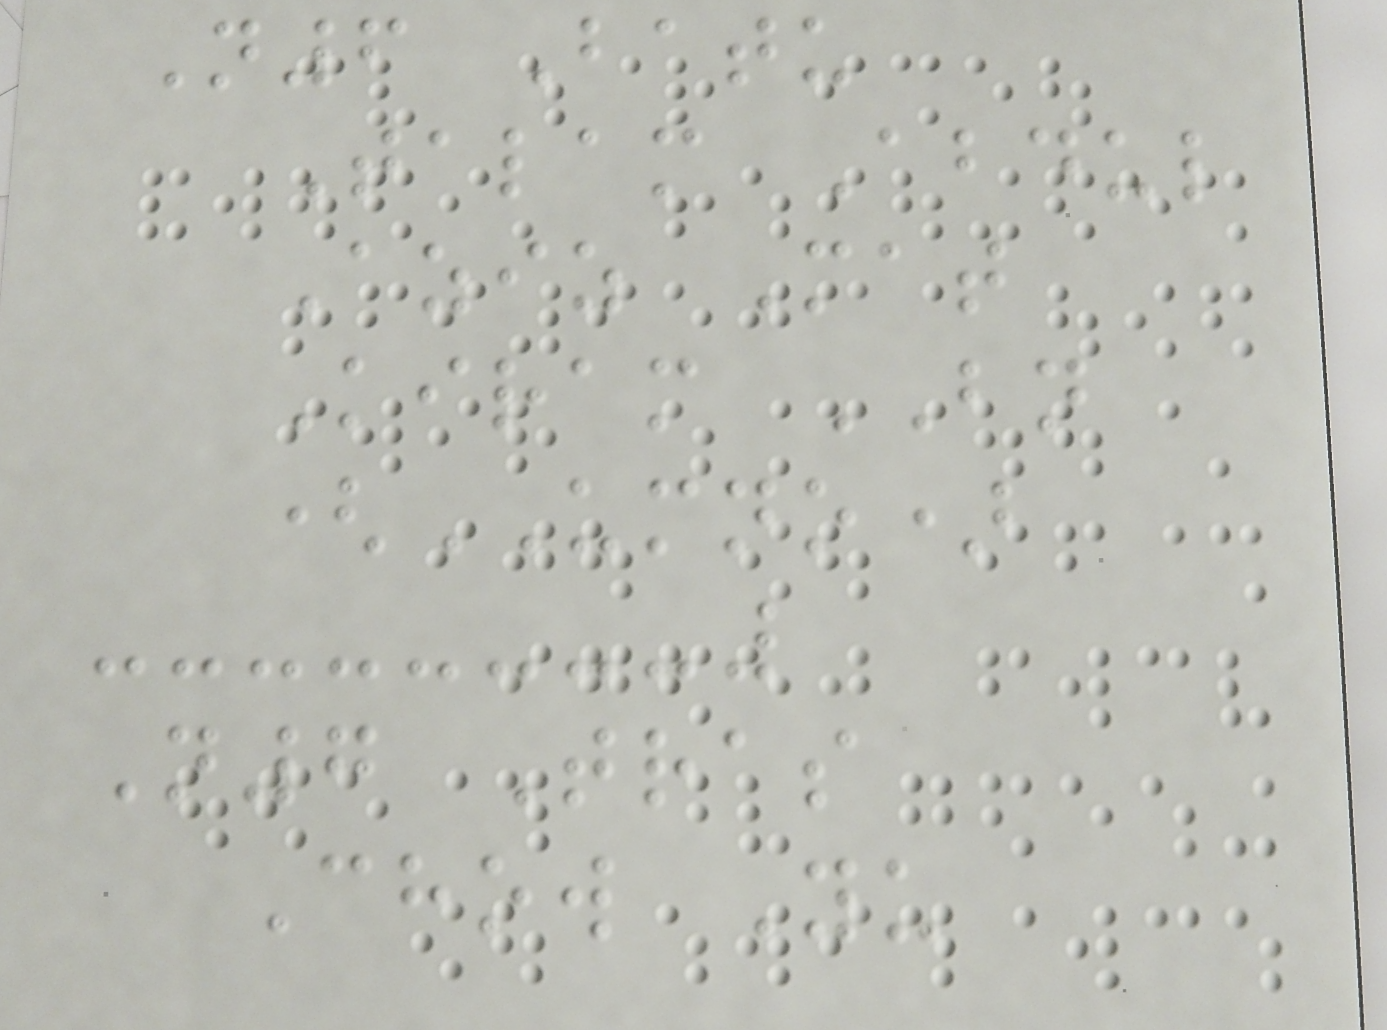N6 Batu
Talam Abdul
Aziz Mat
Kiram BN
(UMNO)
N7 Tras
Chow Yu
